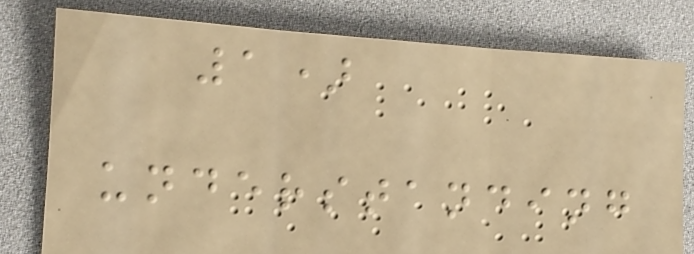1)
understanding
